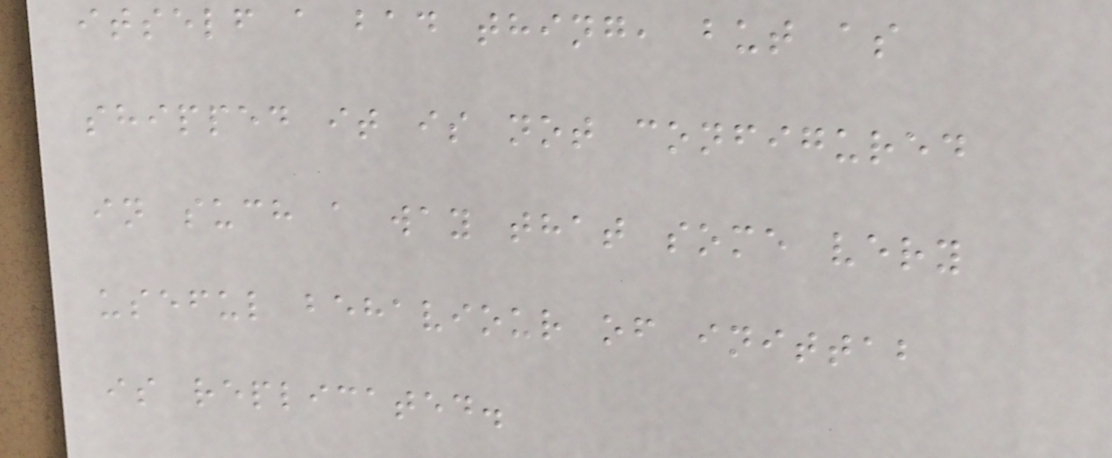itself a bad thing, but as
shipped it is not configured
in such a way that some very
useful behaviour of inittab
is replicated.
